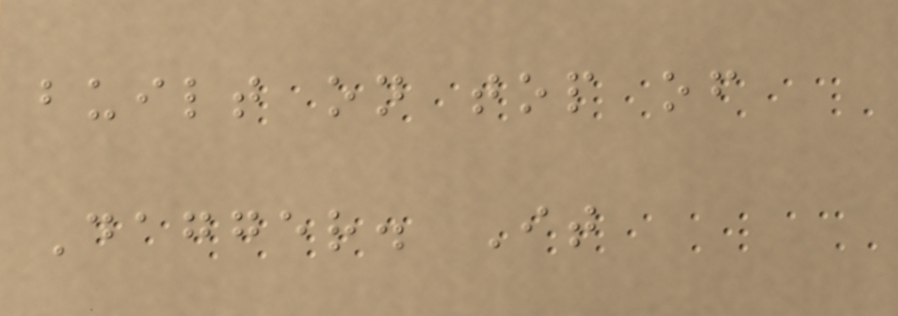built on top of
Dagger. It
